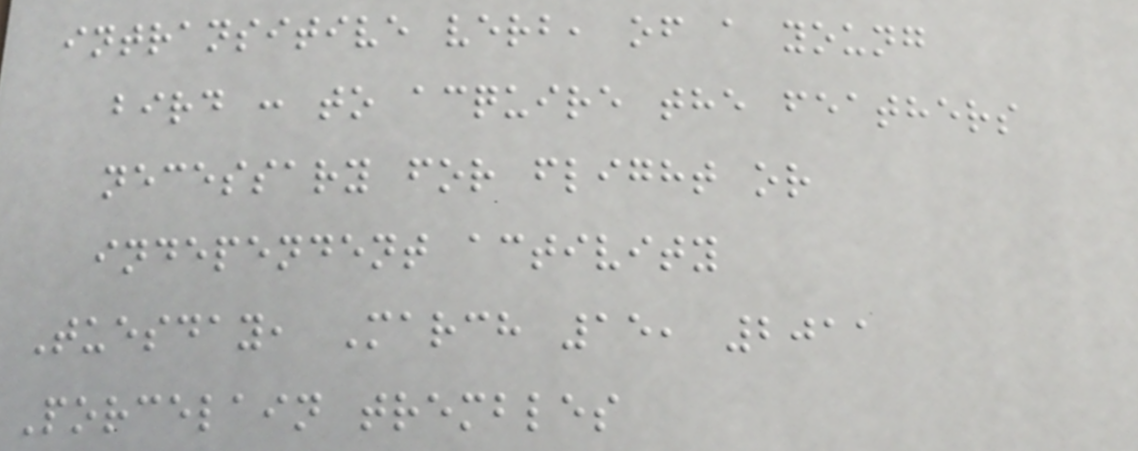intransitive verb, of a young
bird : to acquire the feathers
necessary for flight or
independent activity
Tuesday, March 15, 2011
Porcelain trembles
